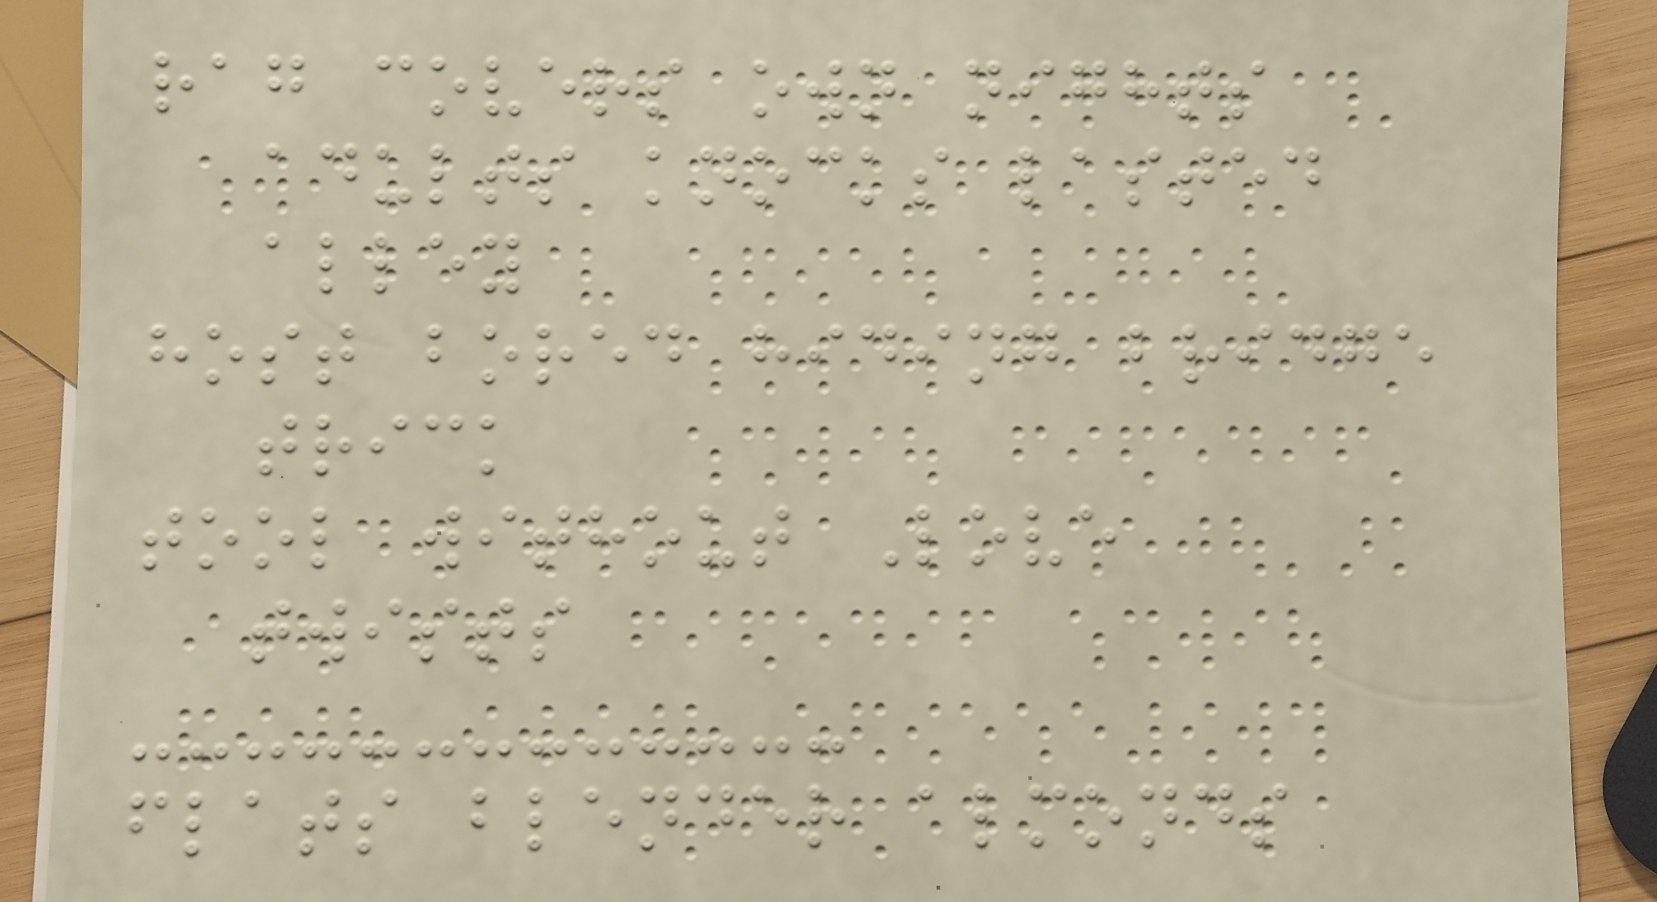rag covers own nights
adults knocks lasted
alley
host bored hiding bridge
trick
tool without Love
twists
flats blender almonds
